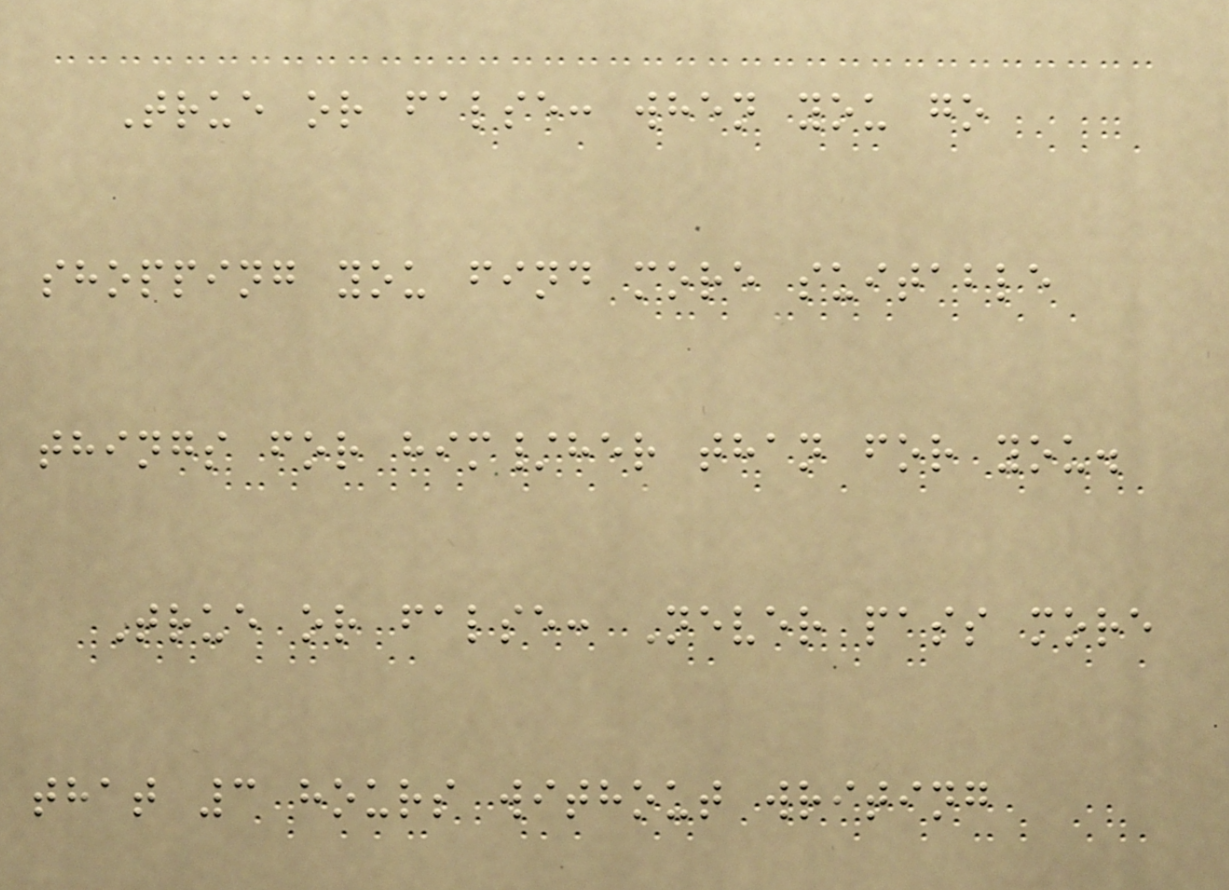True or false: when you go
shopping you find more suitable
things for him/her than for you.
True or false: Never pass more
that 3 hours without writing
